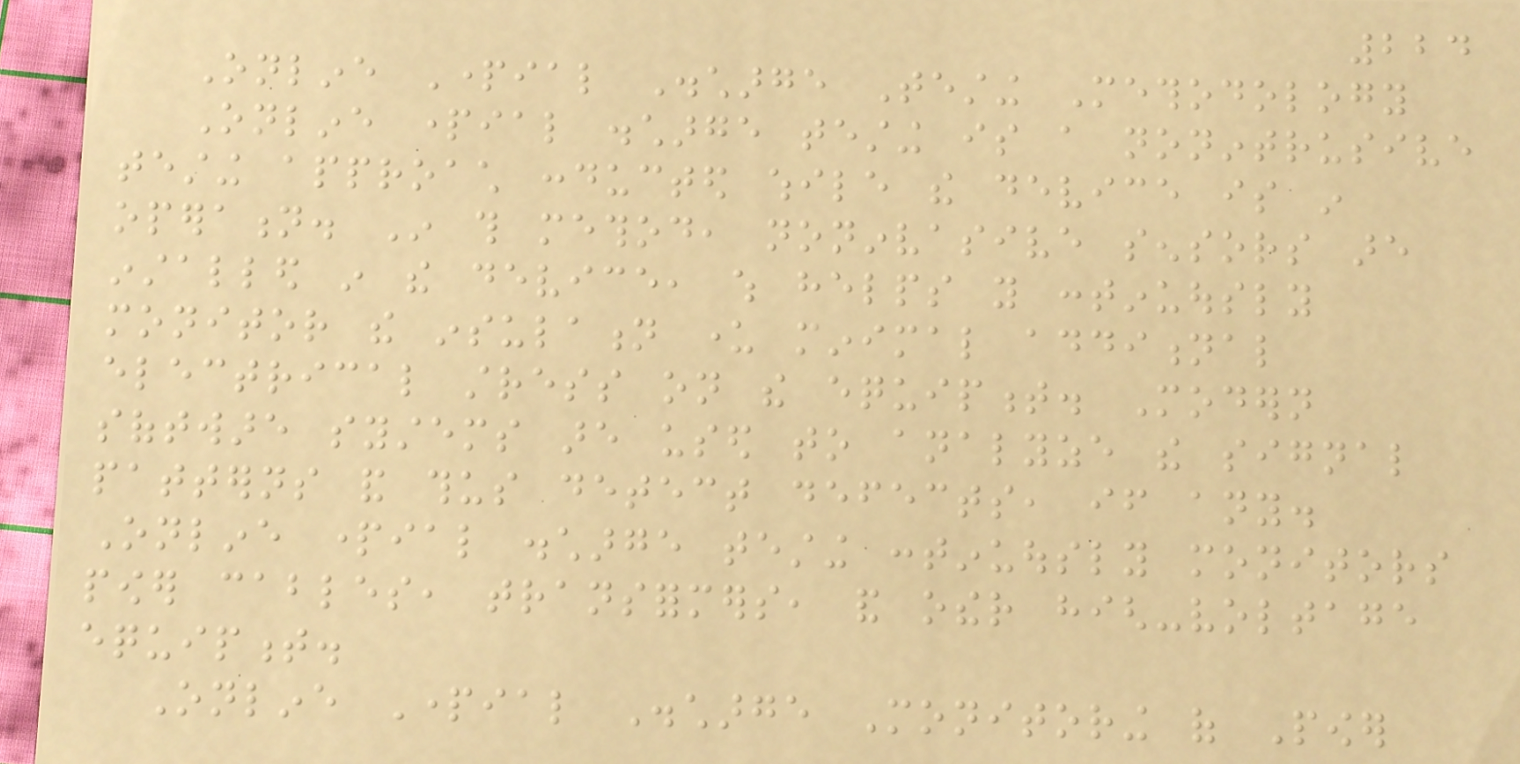224
Online Partial Discharge Testing Methodology
Online partial discharge testing is a nonintrusive
testing approach conducted while the device is in
operation. In this method, noninvasive sensors are
installed in the device, which helps you continuously
monitor the insulation under minimal additional
electrical stress on the equipment. Modern
software systems are used to analyze the signal
patterns and thus detect defects, if any.
Online partial discharge testing continuously monitors
power cables, transformers, and other high-voltage
equipment.
Online Partial Discharge Monitoring of Power
